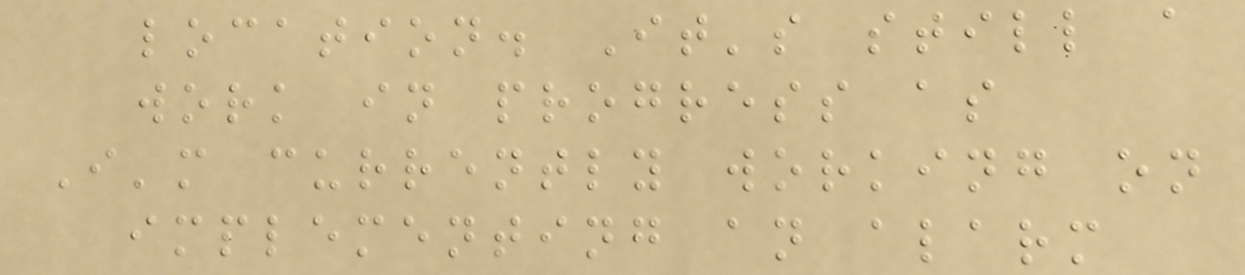location. It's still a
work in progress as
I'm currently working on
implementing an alarm
